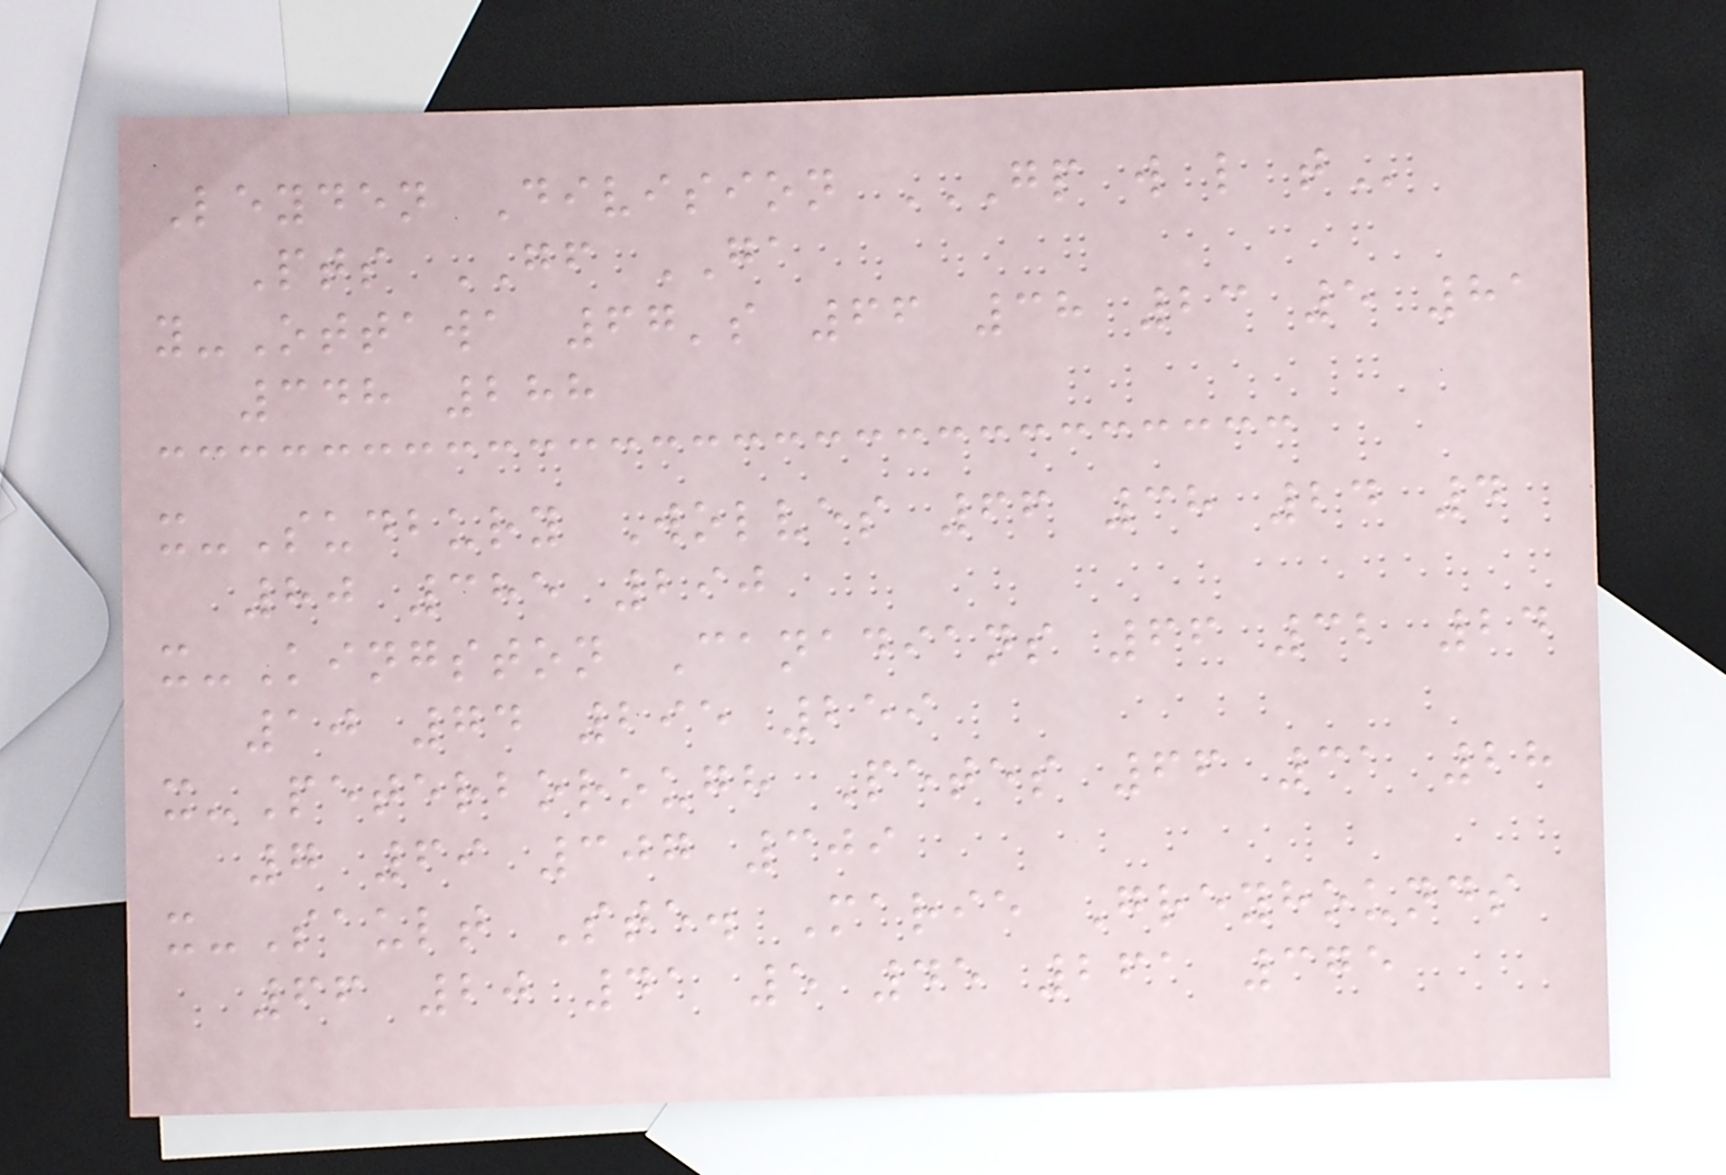Leyden Division GP W L T
Pts GF GA
y-Ottawa 67's 66 38 23 5 81
348 288
x-Sudbury Wolves 66 38 24 4
80 385 290
x-Kingston Canadians 66 32 24
10 74 295 259
x-Peterborough Petes 66 31 28
7 69 307 309
x-Sault Ste. Marie Greyhounds
66 20 41 5 45 261 375
